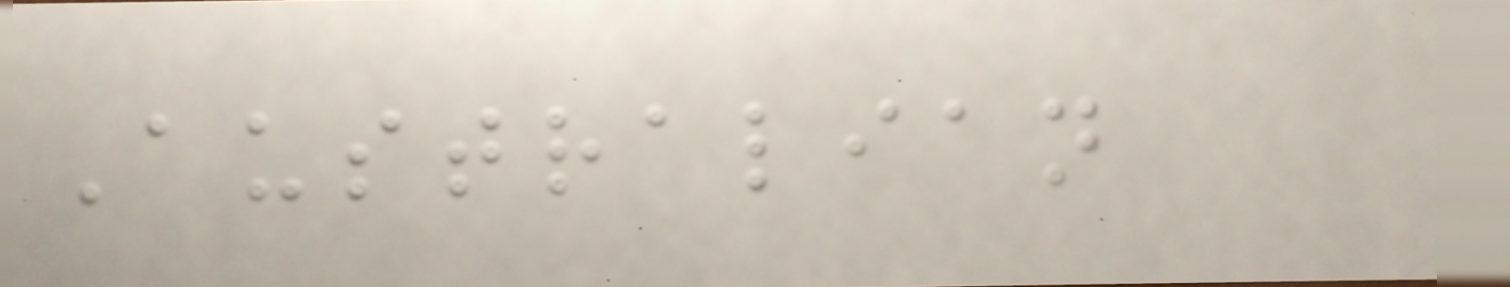Australian
